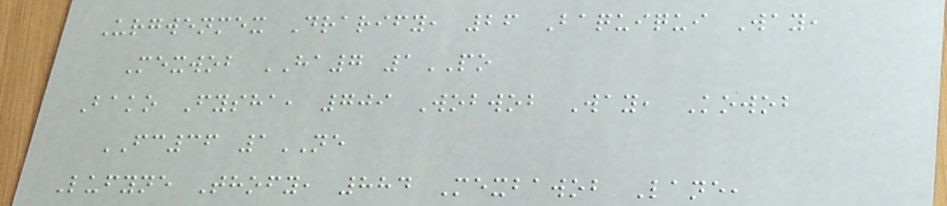Urgwenmex Drarify, 26 Baquiqui Way,
Mexwob HA7 1PO
Bako Fysha, 709 Wobwob Way, Kowob
FC36 1NE
Lufyne Thofy, 884 Mexbawob Lane,
